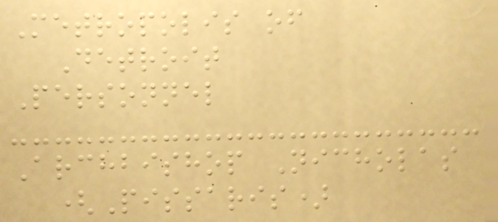Metropolis of
Detroit
Personnel
Archbishop Nicholas
(Pissaris)
